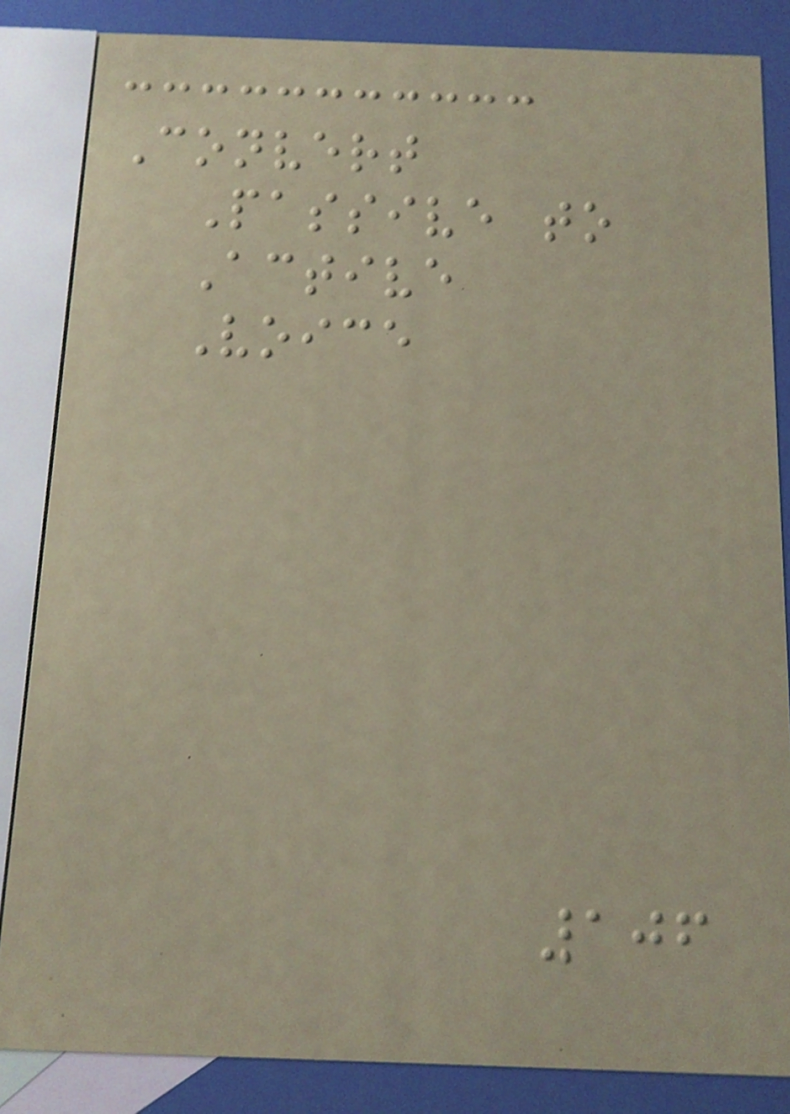Convert
Passive to
Active
Voice
106
